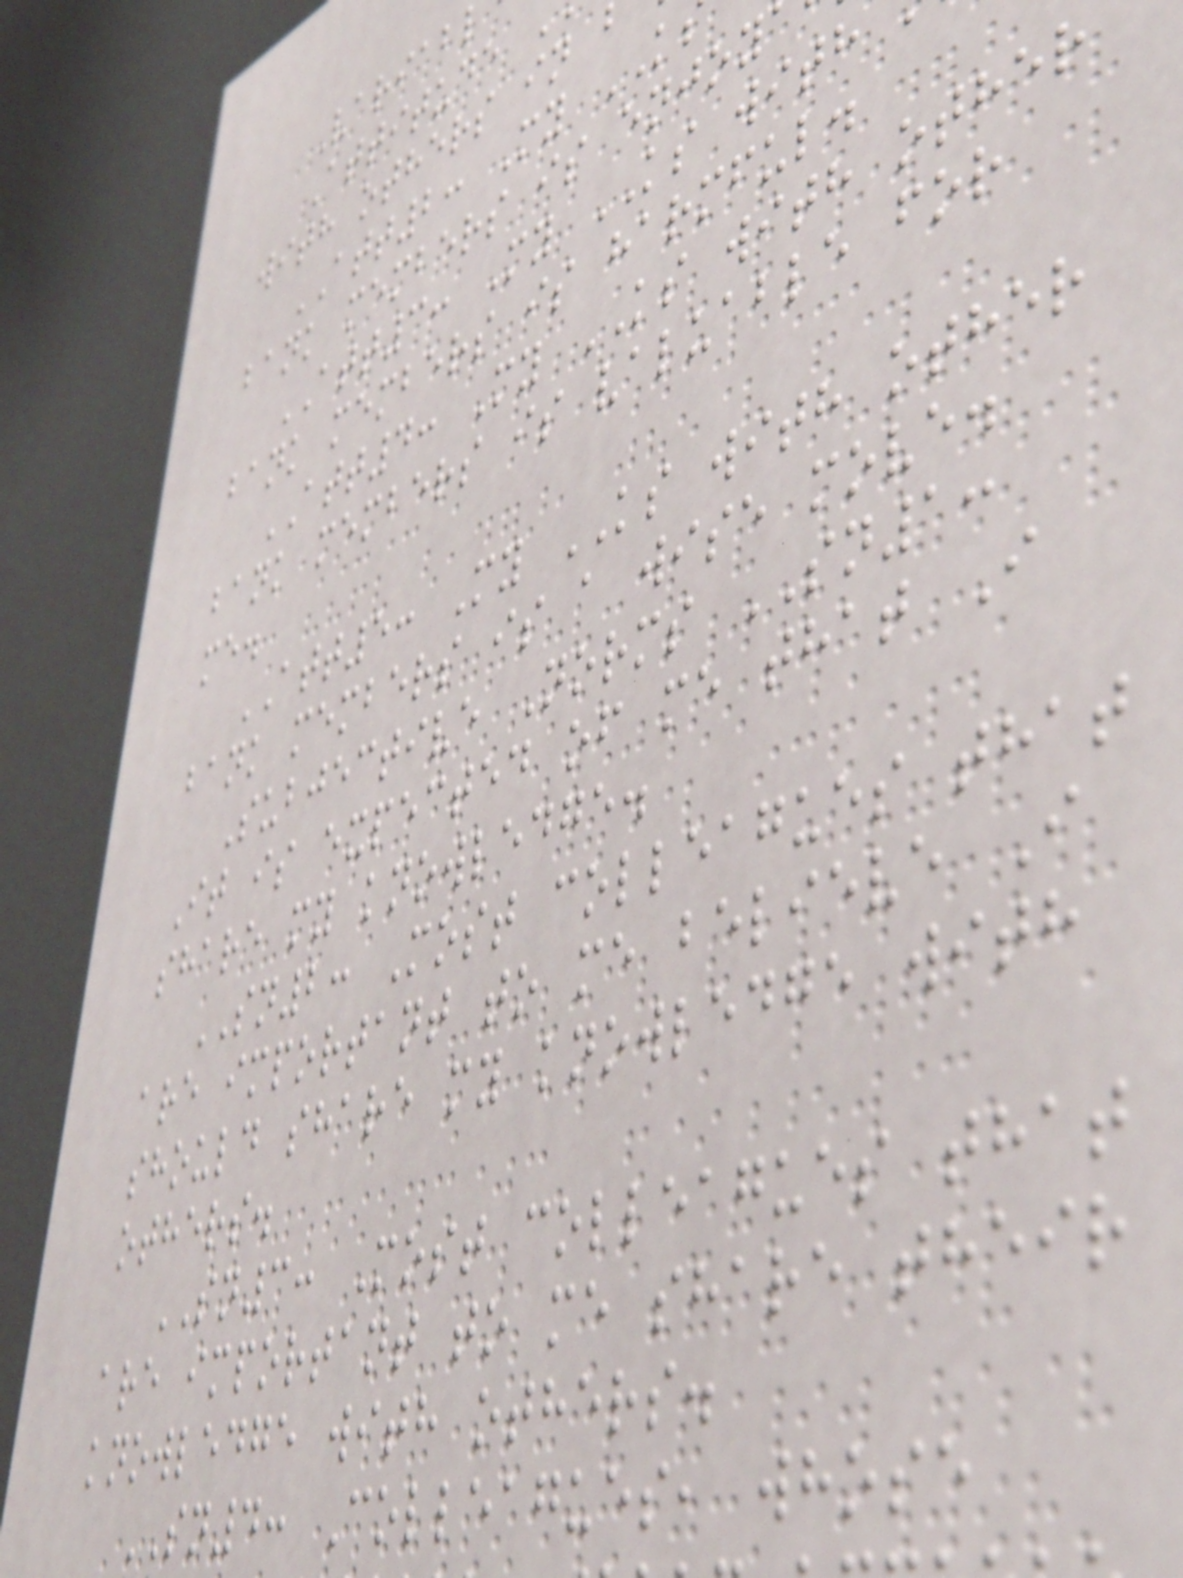Variab
Attitude
with others in
ATT2: My
bank members is enjoy
ATT3: My KS with
bank members is harmful.
ATT4: My KS with other
bank members is valuable for
me.
ATT5: My KS with other
bank members is a wise move.
Subjective Norms SN1:
It is expected of me that I
share my knowledge.
SN2: Most colleagues that
are important to me believe I
should share my knowledge with
others.
SN3: Most colleagues that
are important to me share their
knowledge with others.
SN4: Colleagues, whose
